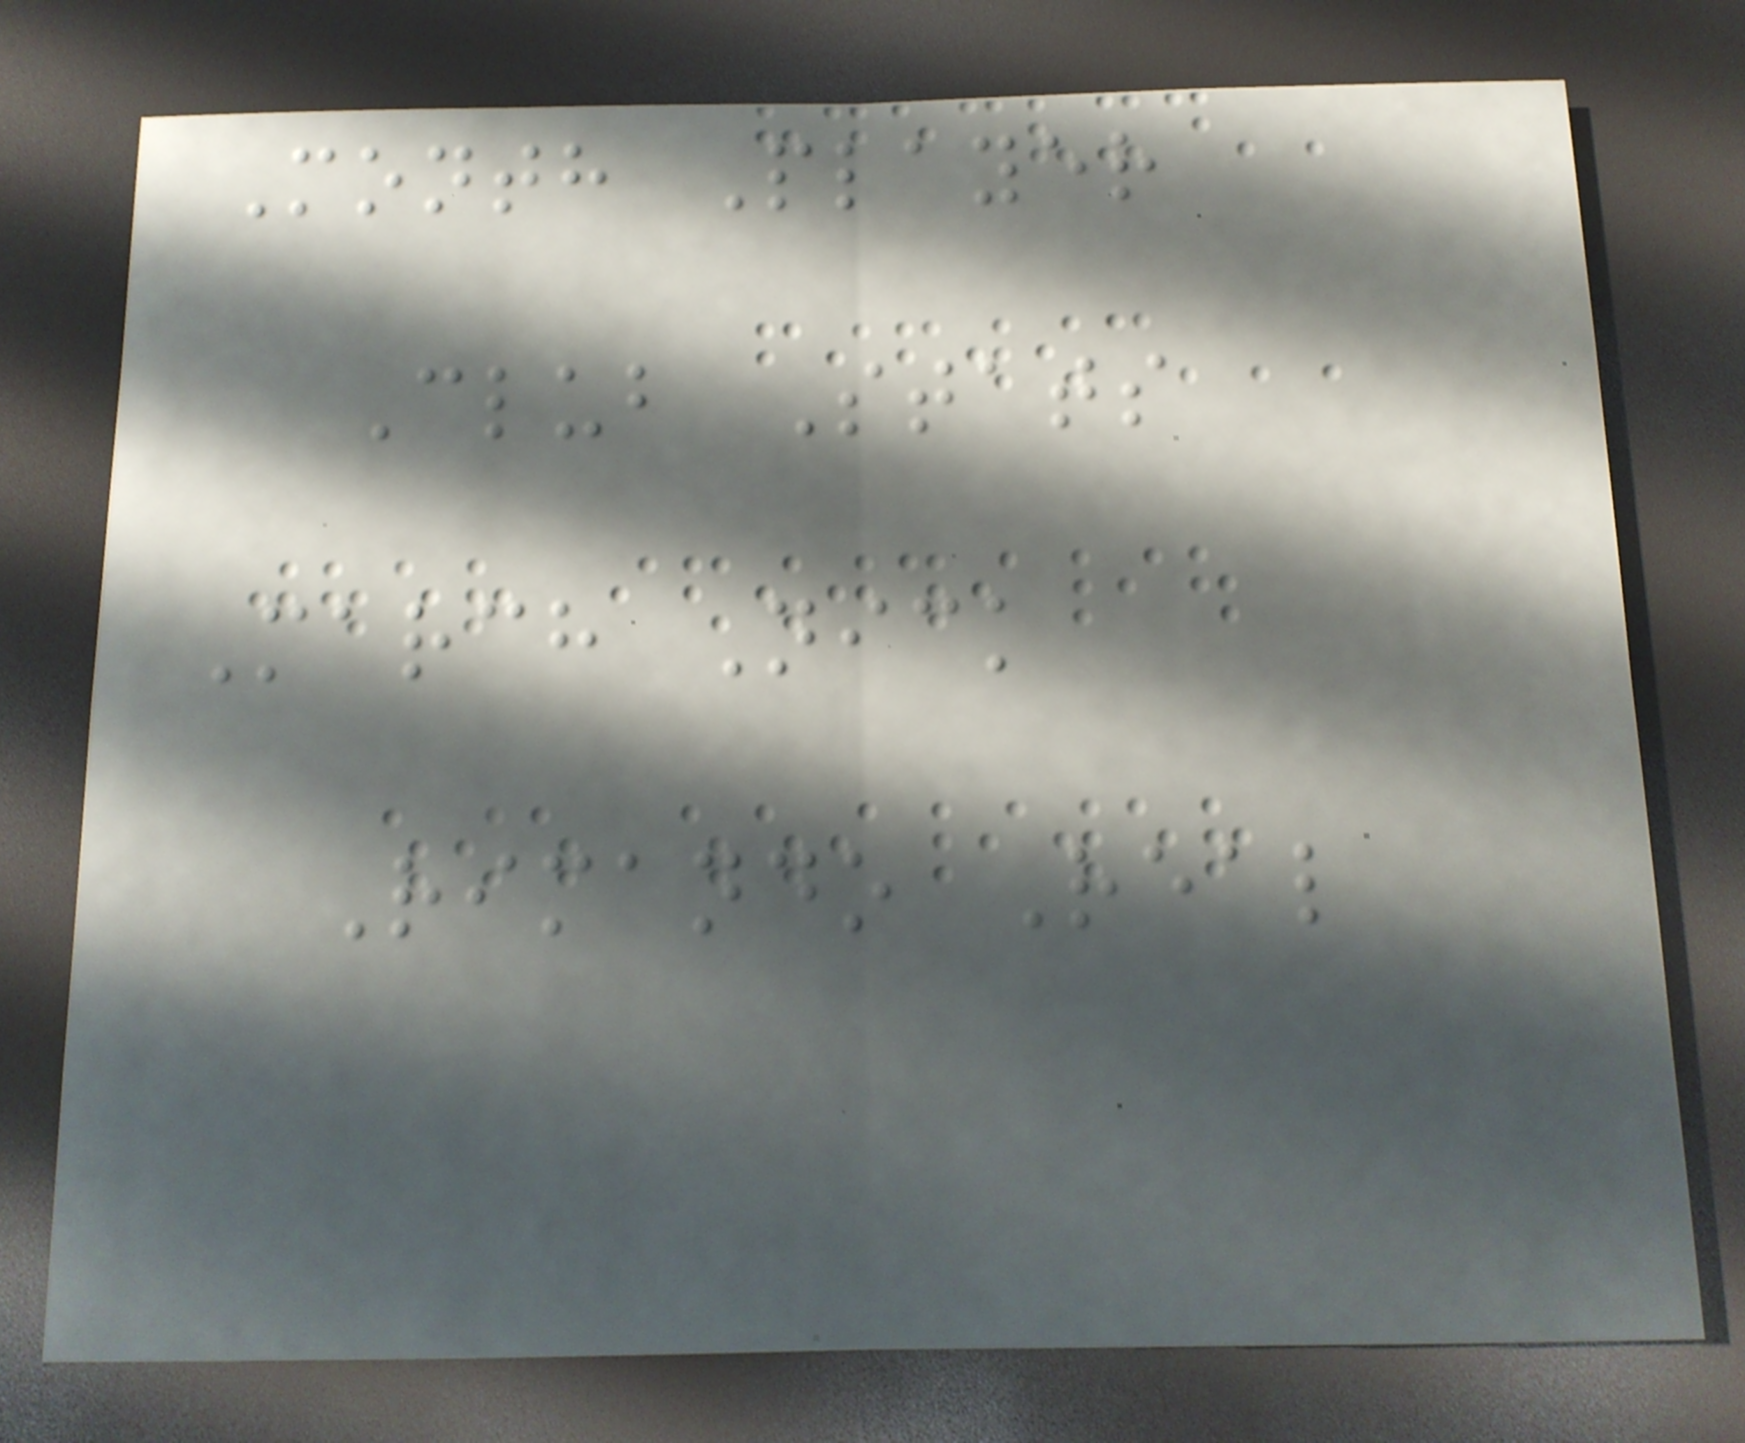Month Player
Club Stats
March Nick
Rimando Real
